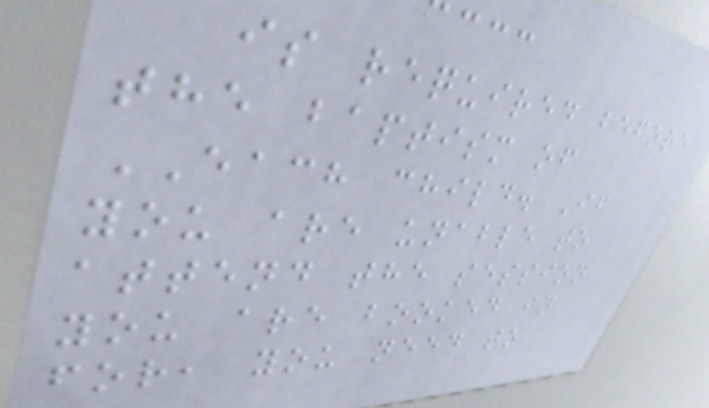is required before
the baptism of
EACH child. If
you are unable to
attend the session
you are booked in
for, you need to
